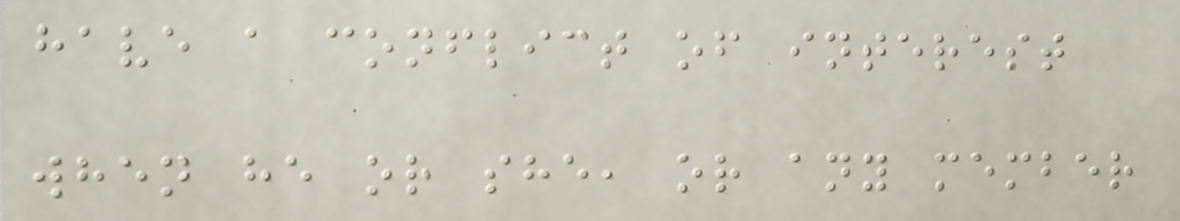have a conflict of interest
when he or she, or any member
